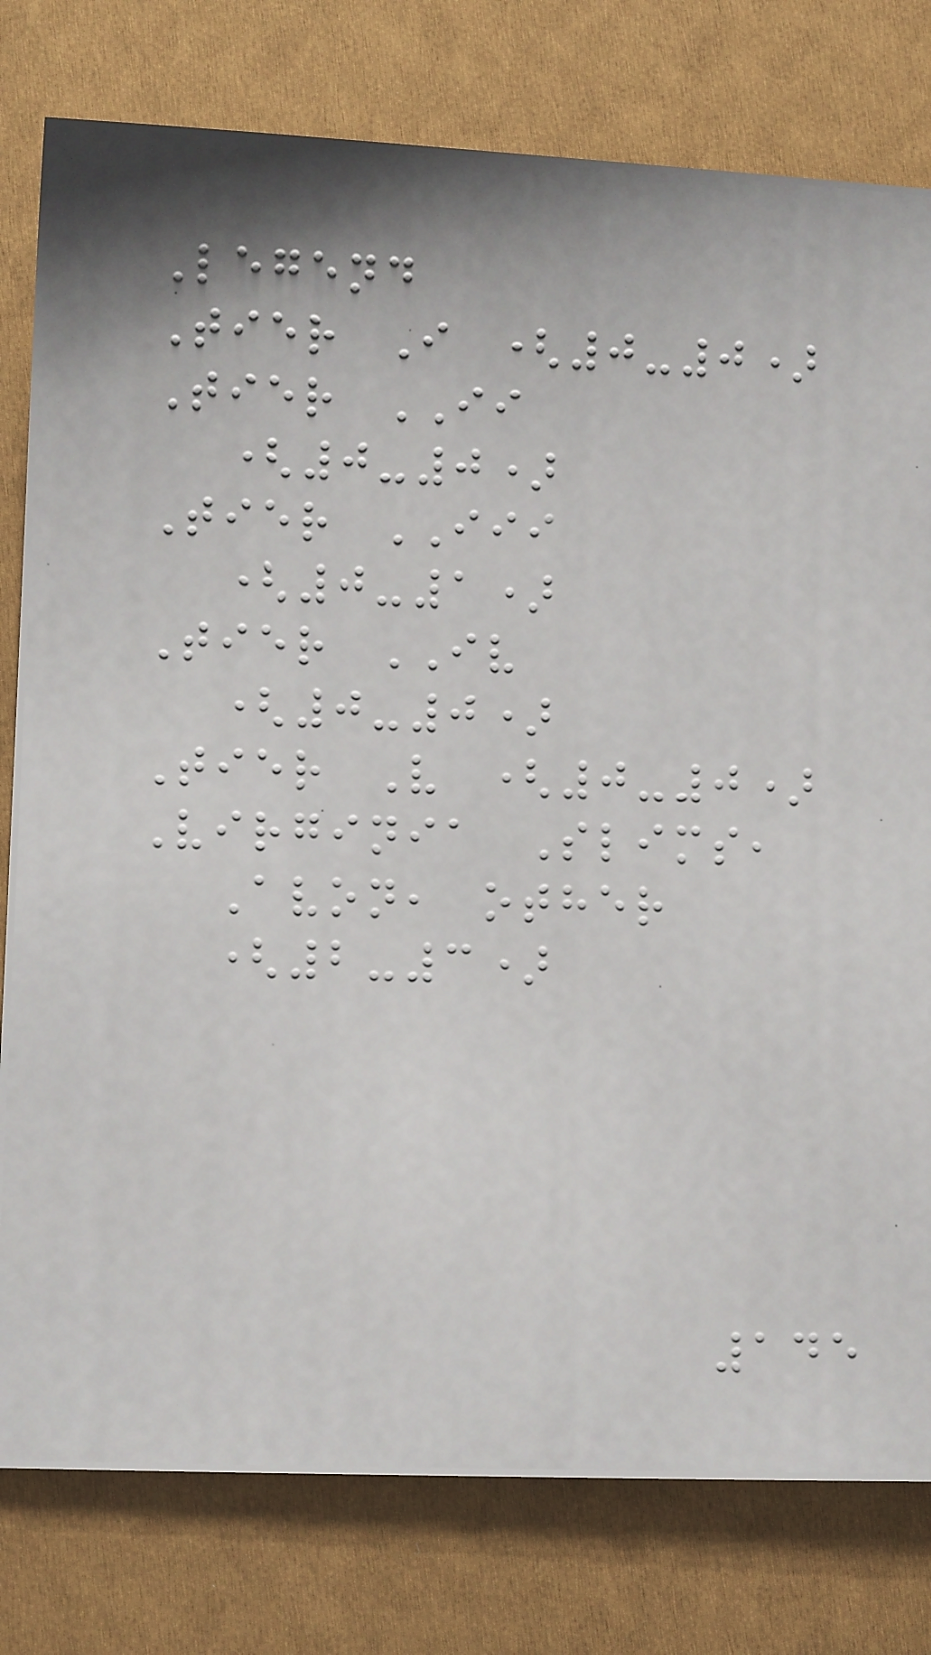Legend
Tier I (0-0)
Tier II
(0-0)
Tier III
(0-1)
Tier IV
(0-0)
Tier V (0-0)
Virginia Slims,
Avon, other
(2-3)
145
